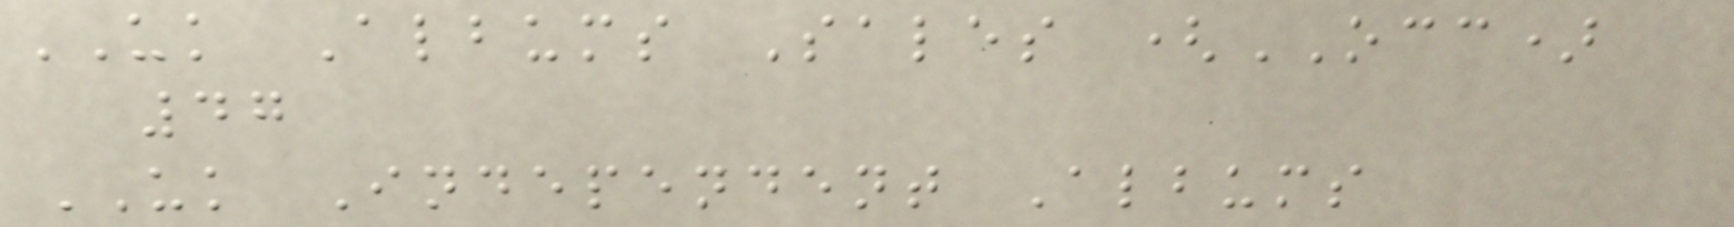UK Albums Sales (OCC)
47
UK Independent Albums
